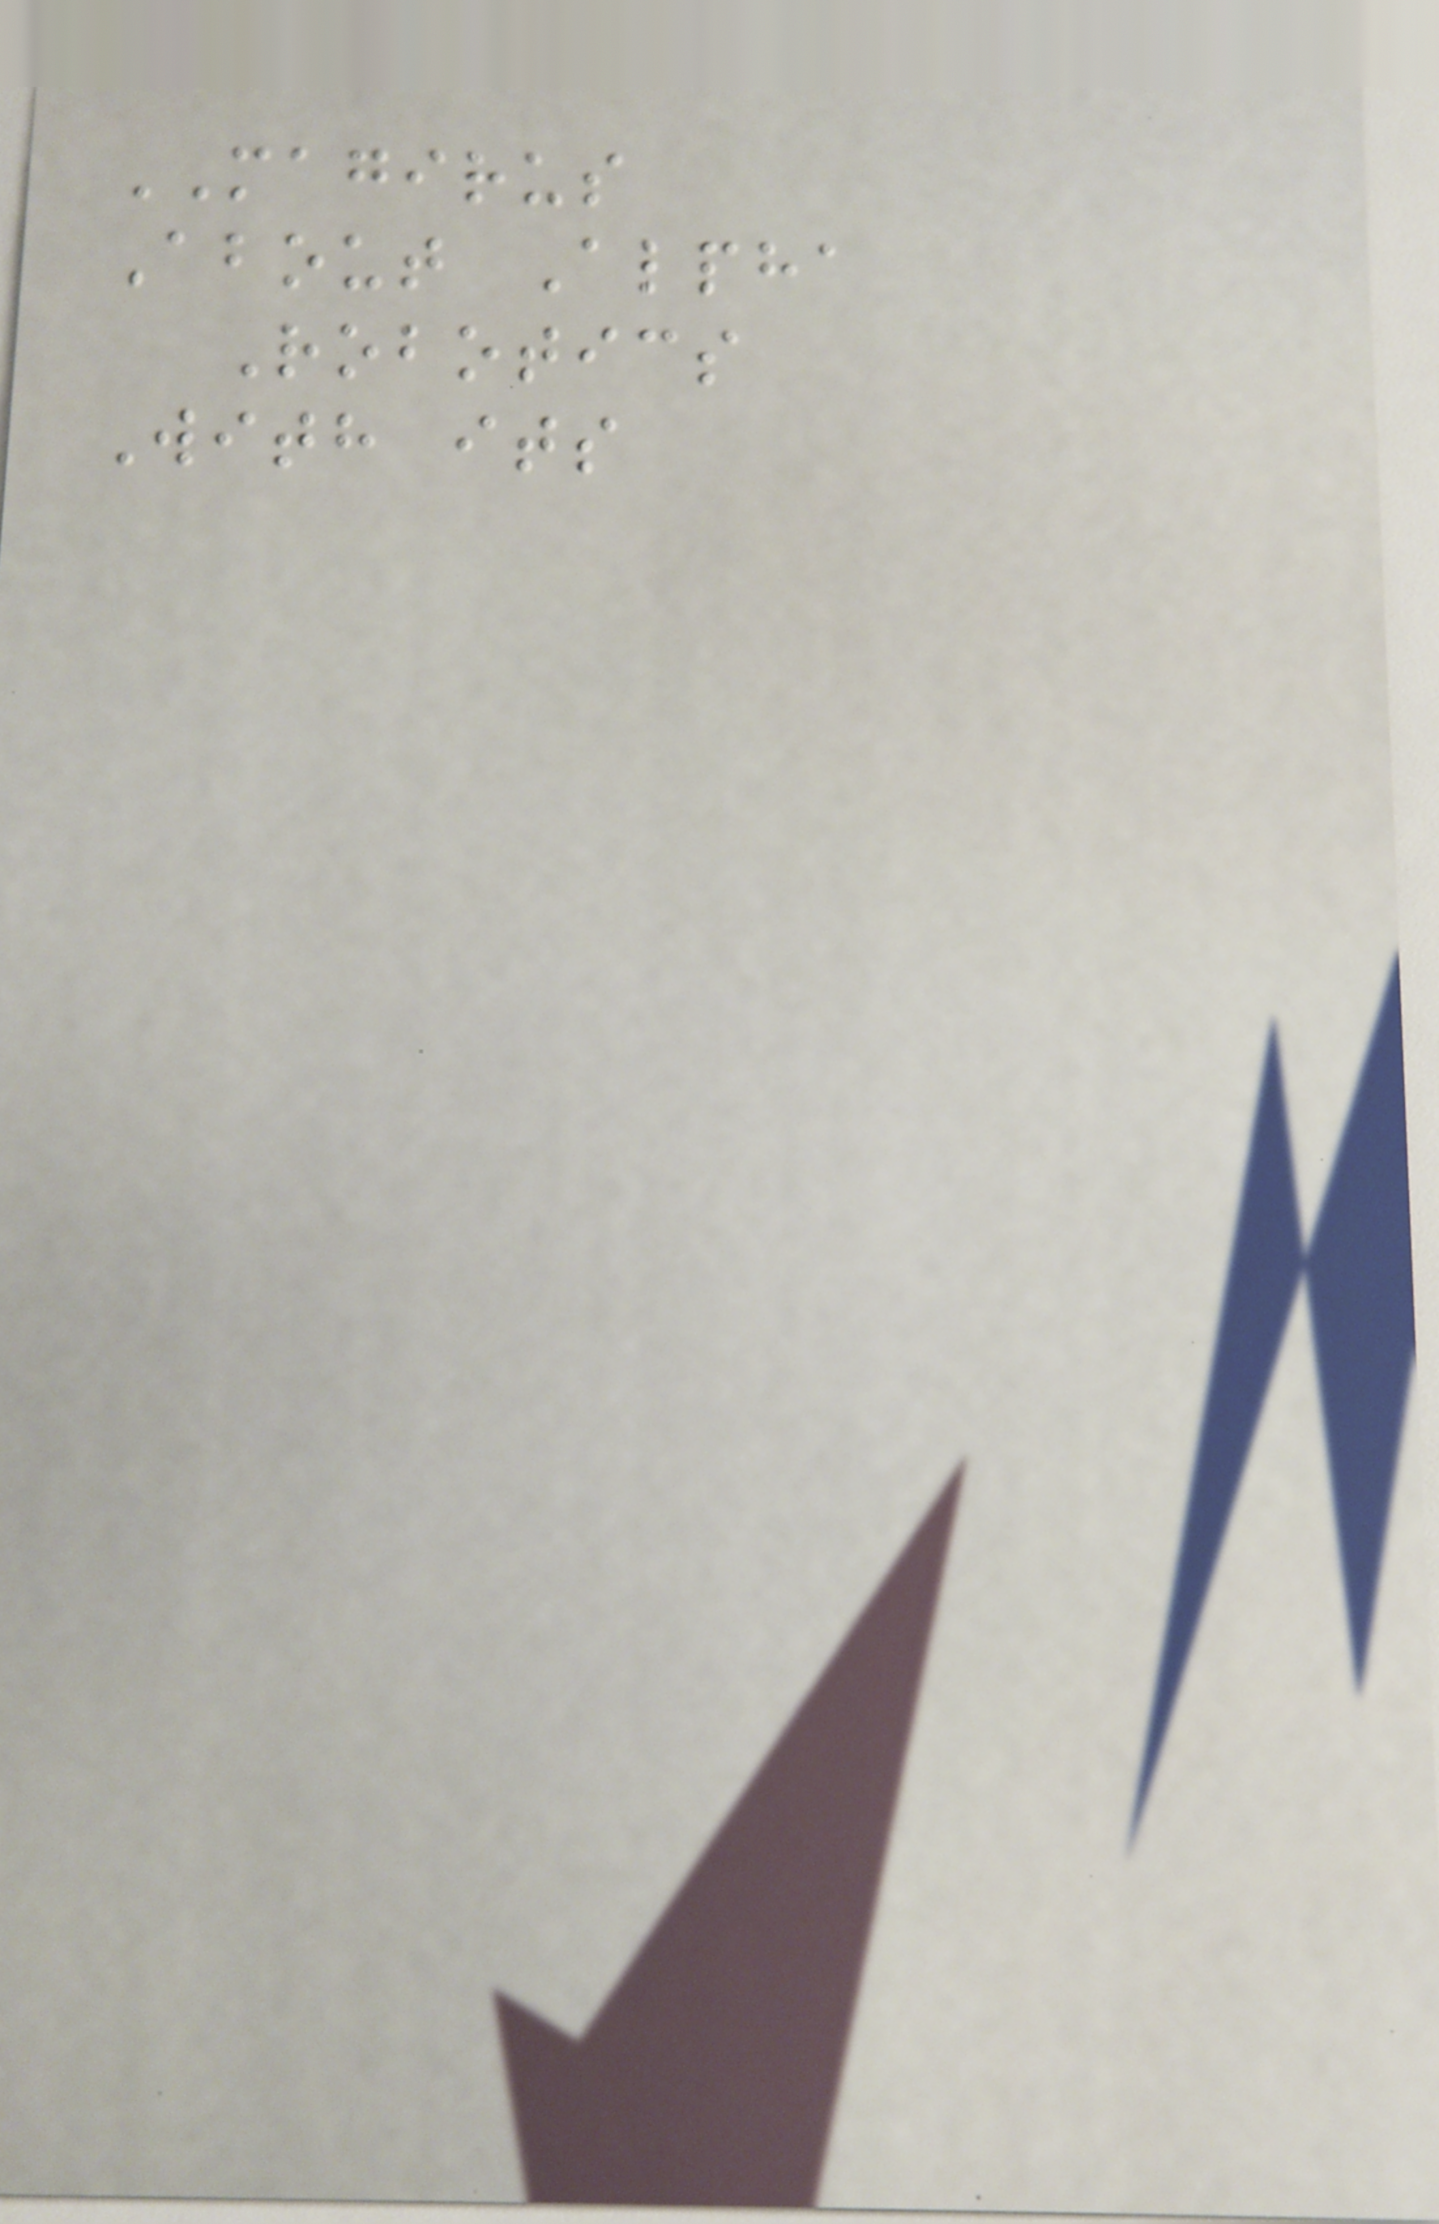MAGIRUS
About Alpha
Robotics
With its
